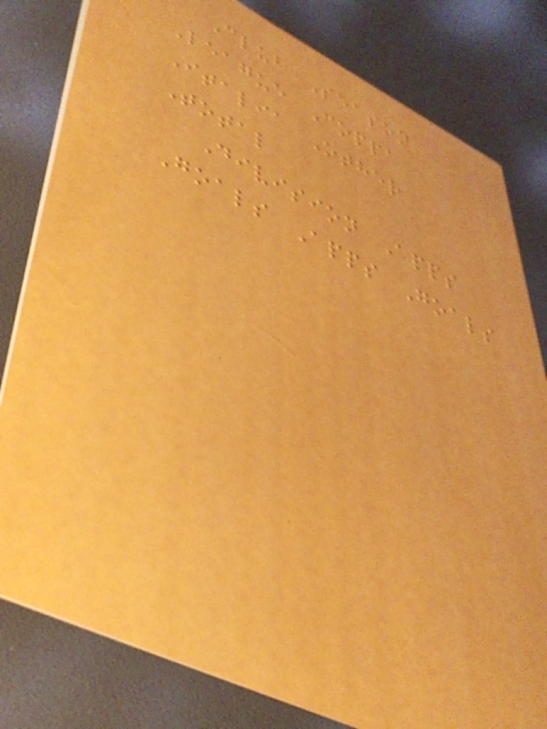Club Season
League Coppa
Italia Other
Total
Division Apps
Goals Apps Goals
